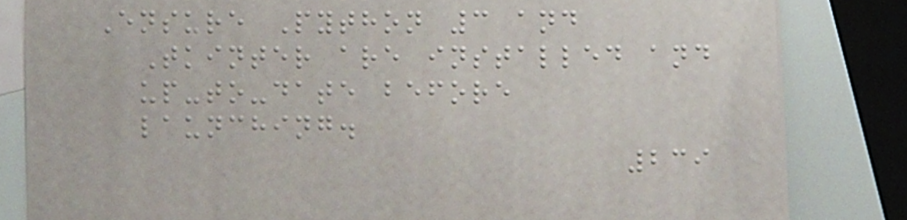Ensure Python 3 and
Tkinter are installed and
up-to-date before
launching.
239
